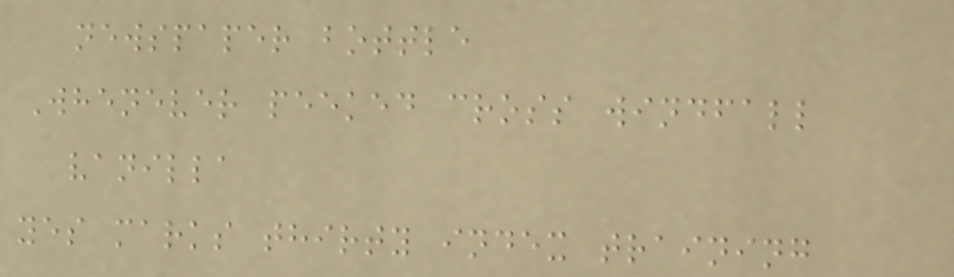newspaper bottle
Whenever peeked cross windfall
vanilla
yes marks thirty index training
